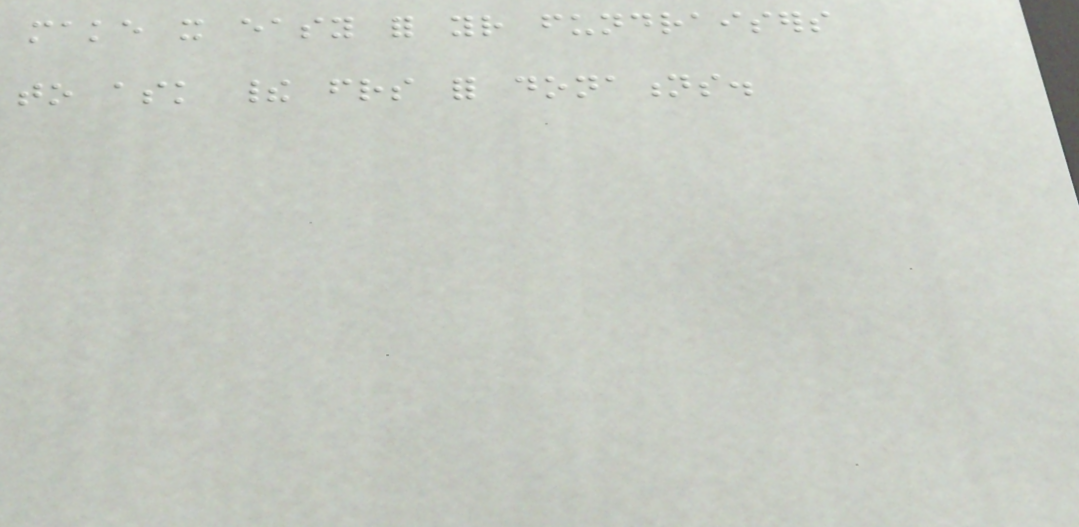make it easy for your fundraisers
to ask their friends for donations.
